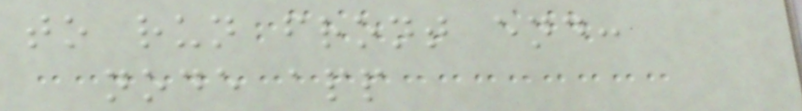to run front end:
node app
